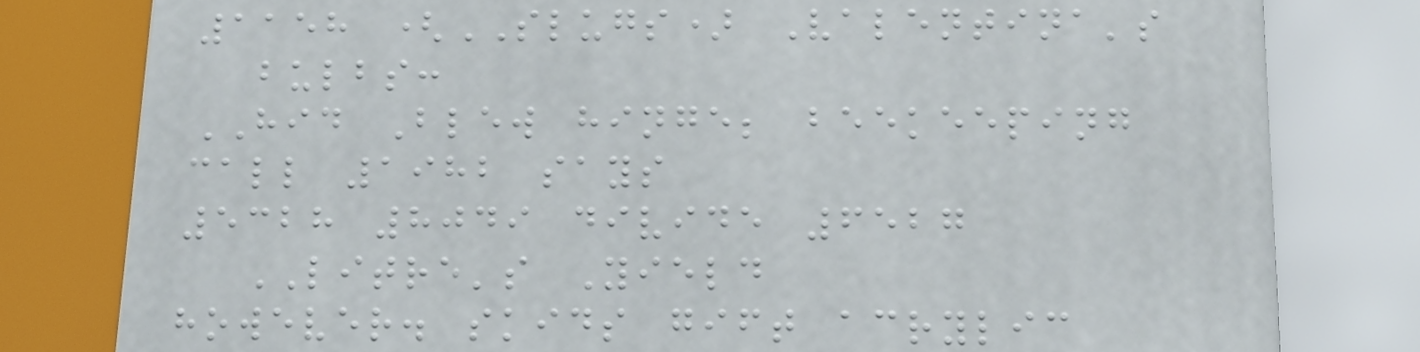1158 (SLUGS) Valentina's
bulbs:
HID Blew hinge; beekeeping
call 1982 says
5328 8049 divide 6527
LITRE's Yield
however. skids gift acrylic
